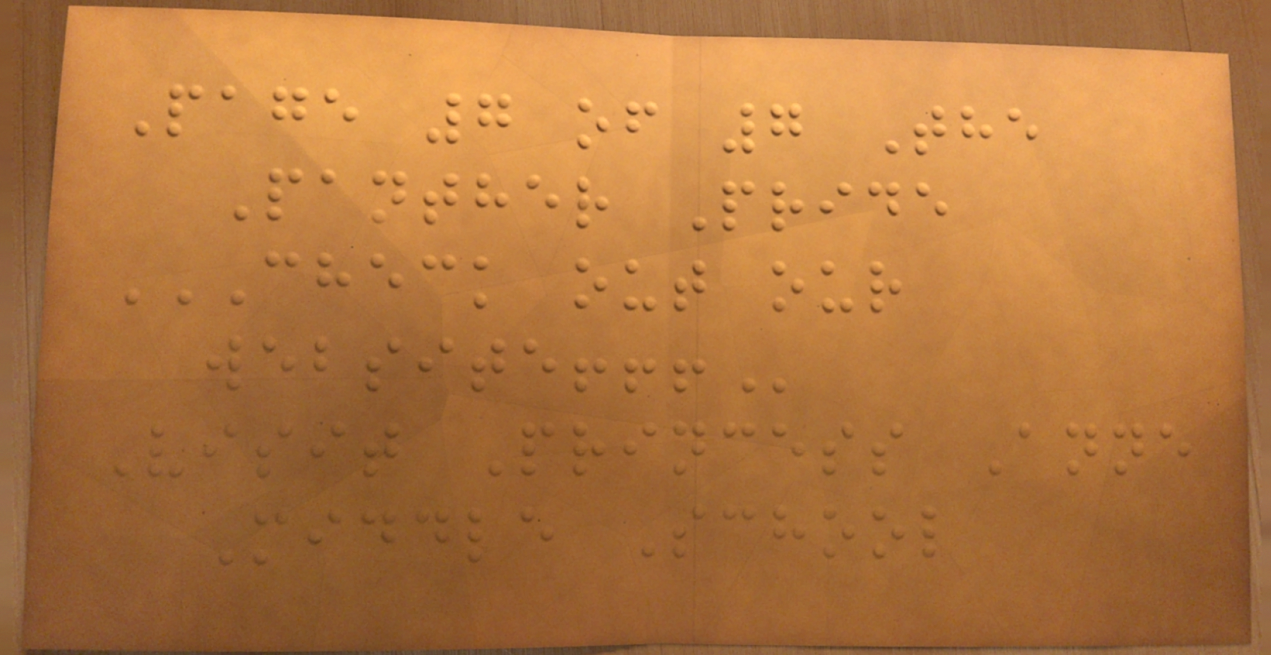Page 7 of 7 The
Panther Pride
CHECK OUT OUR
WEBSITE!!!
Visit Princess Anne
Middle School
